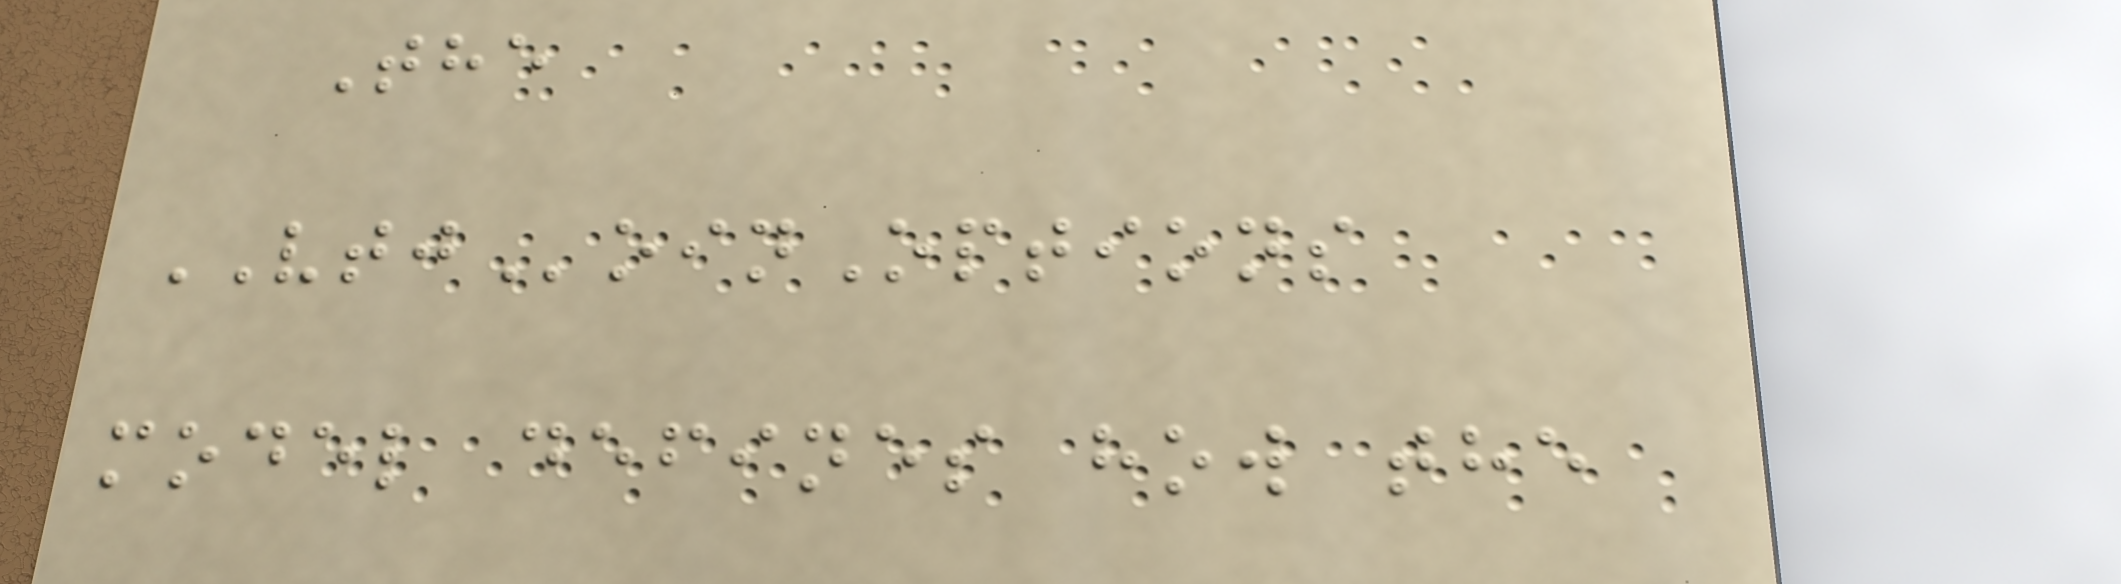The
VTJoinOptions
model defines how the
